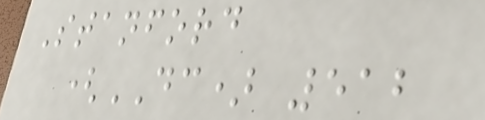Stanford
(DC) 512
